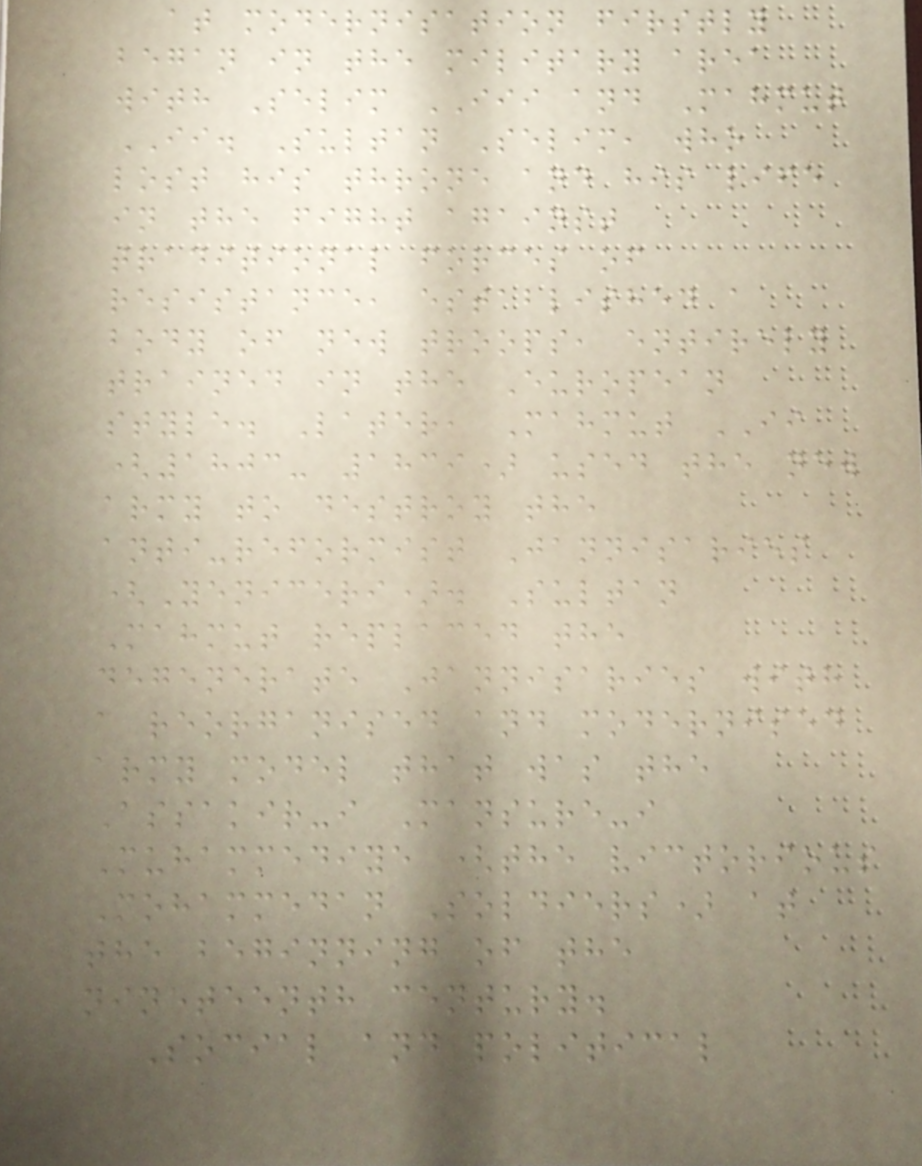at modernisation firstly
began in the military area
with Selim III and Mahmut
II. Sultan Selim, who
lost his throne and his life
in the fight against
traditional forces of
resistance, established a
body of new troops, entirely
trained in the European
style. Later, Mahmut II
(1803- 1839) used the new
army to destroy the
anti-reformist Jannisaries
(Yeniceri). Sultan
Mahmut replaced the
degenerate Jannisaries with
a reorganised and modernised
army model that was the
Assakir-i Mansure-i
Muhammediye (the victorious
Mohammedan Soldiers) at
the beginning of the
nineteenth century.
Social and political
